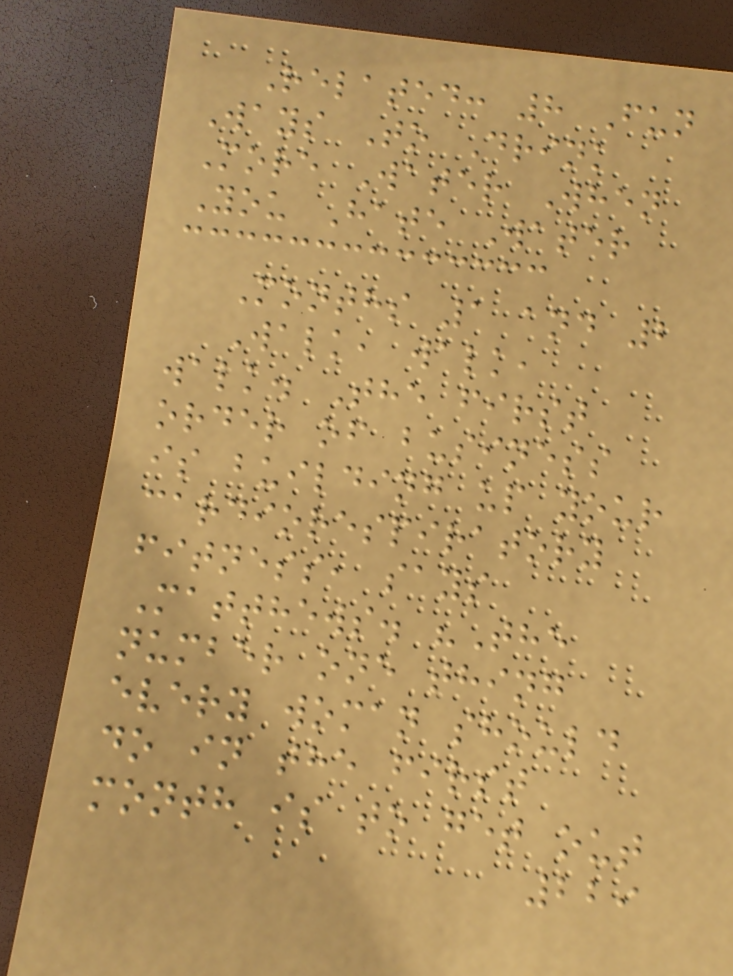Related: 8 Fun
Ways To Drink
More Water When
You Hate Water
Months 1 and 2
Walk, walk,
walk. The first
order of business
is building up your
cardiorespiratory
fitness, says
Matthews. "The
number one thing
every woman should
do in the first
month is to get out
229
